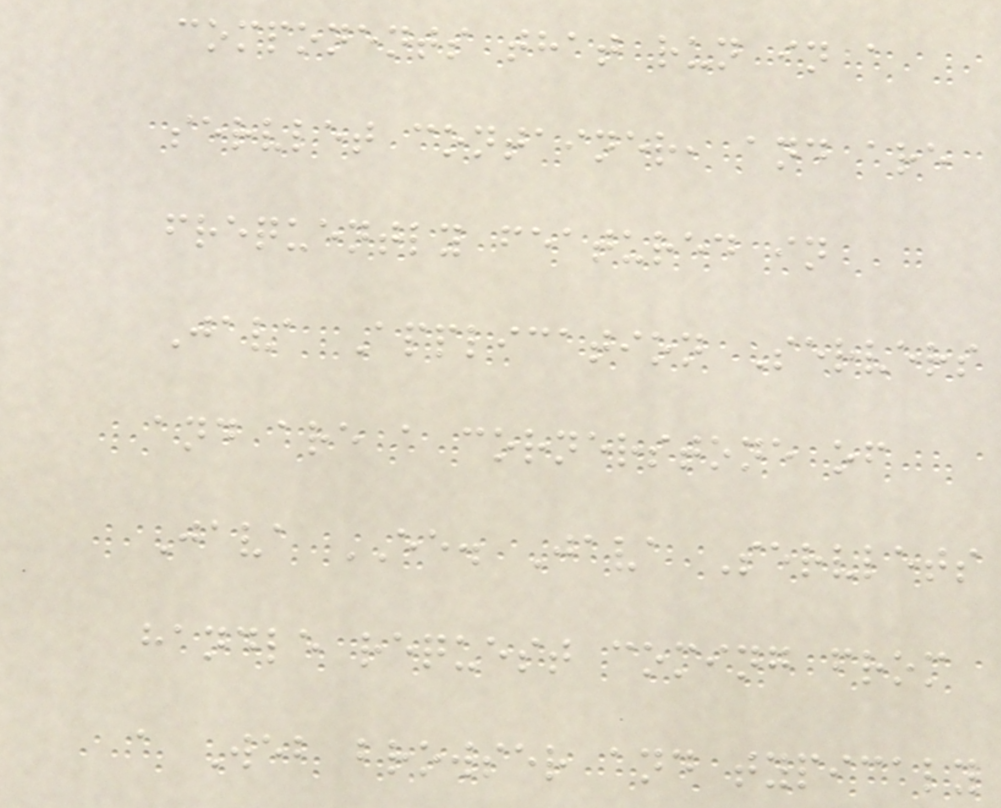components that run in a
servlet container, and are
frequently featured in
Java Application Servers
and are a cornerstone of
Java EE. Java Servlets
handle request coming from
a Web browser and typicaly
